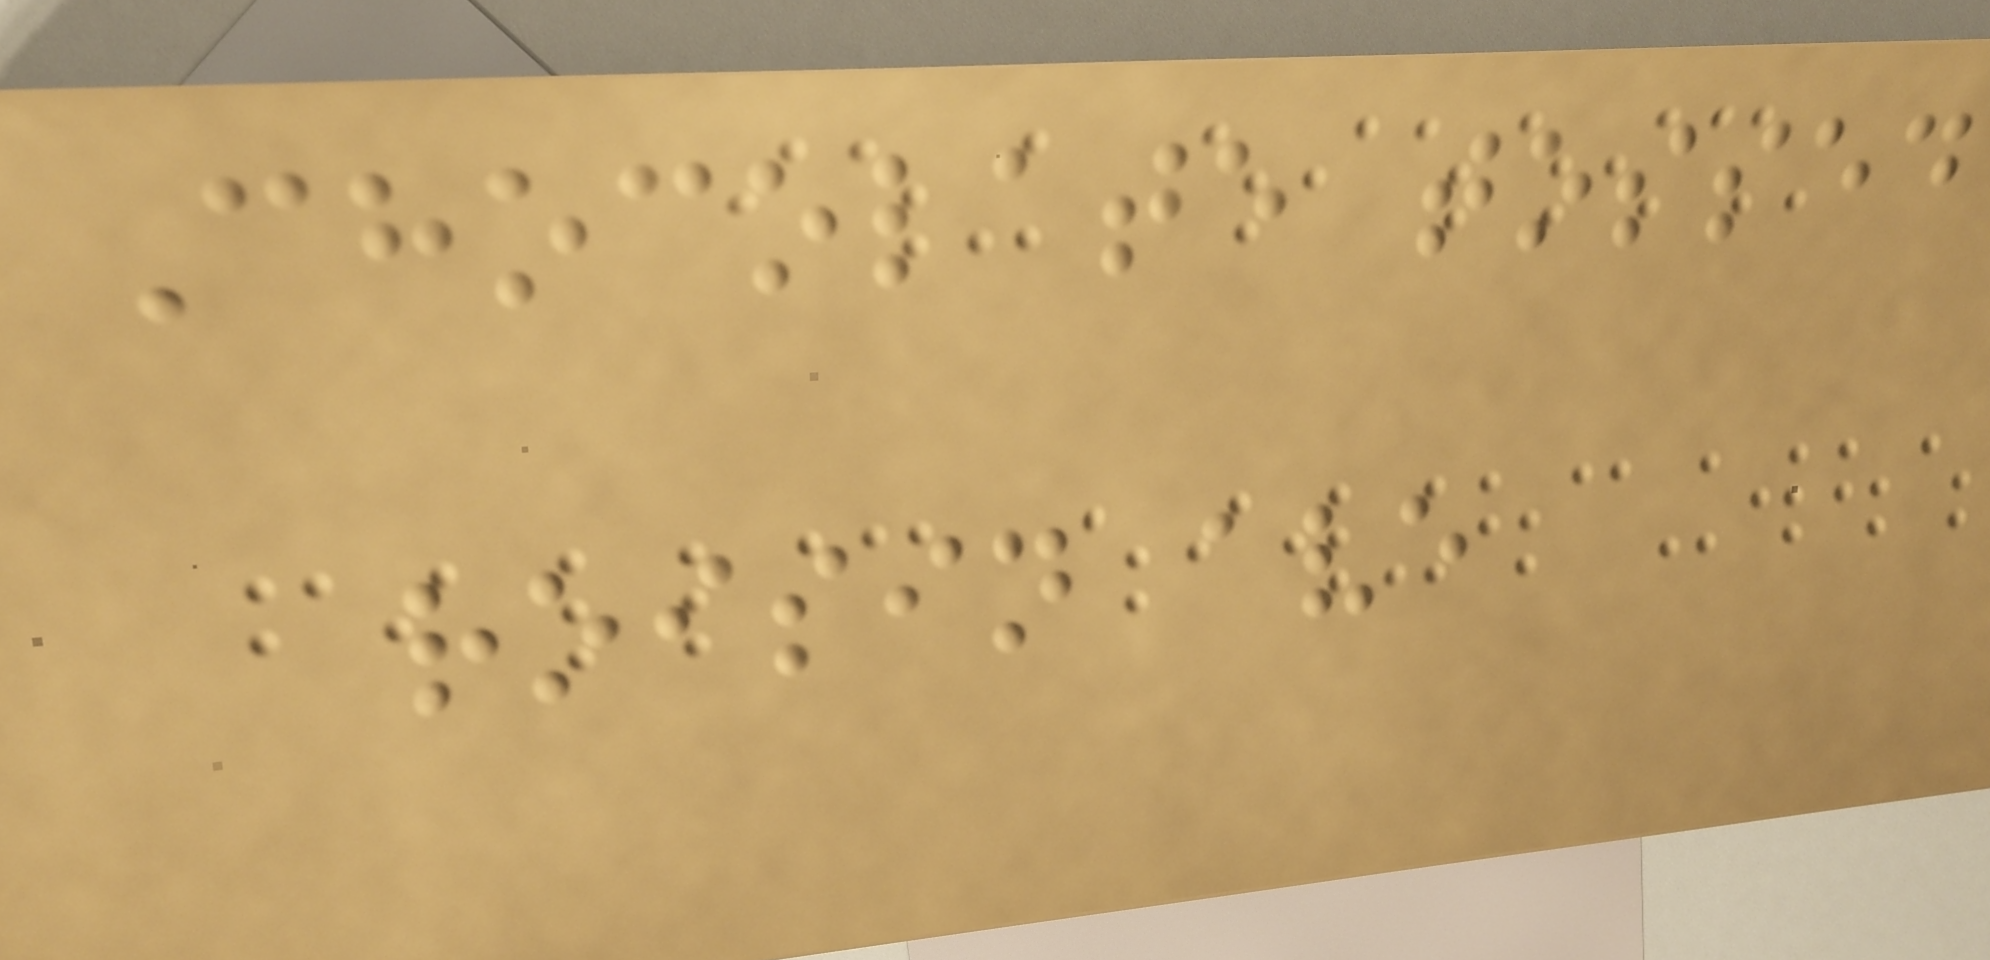Chocolate tossed
roisin ave
